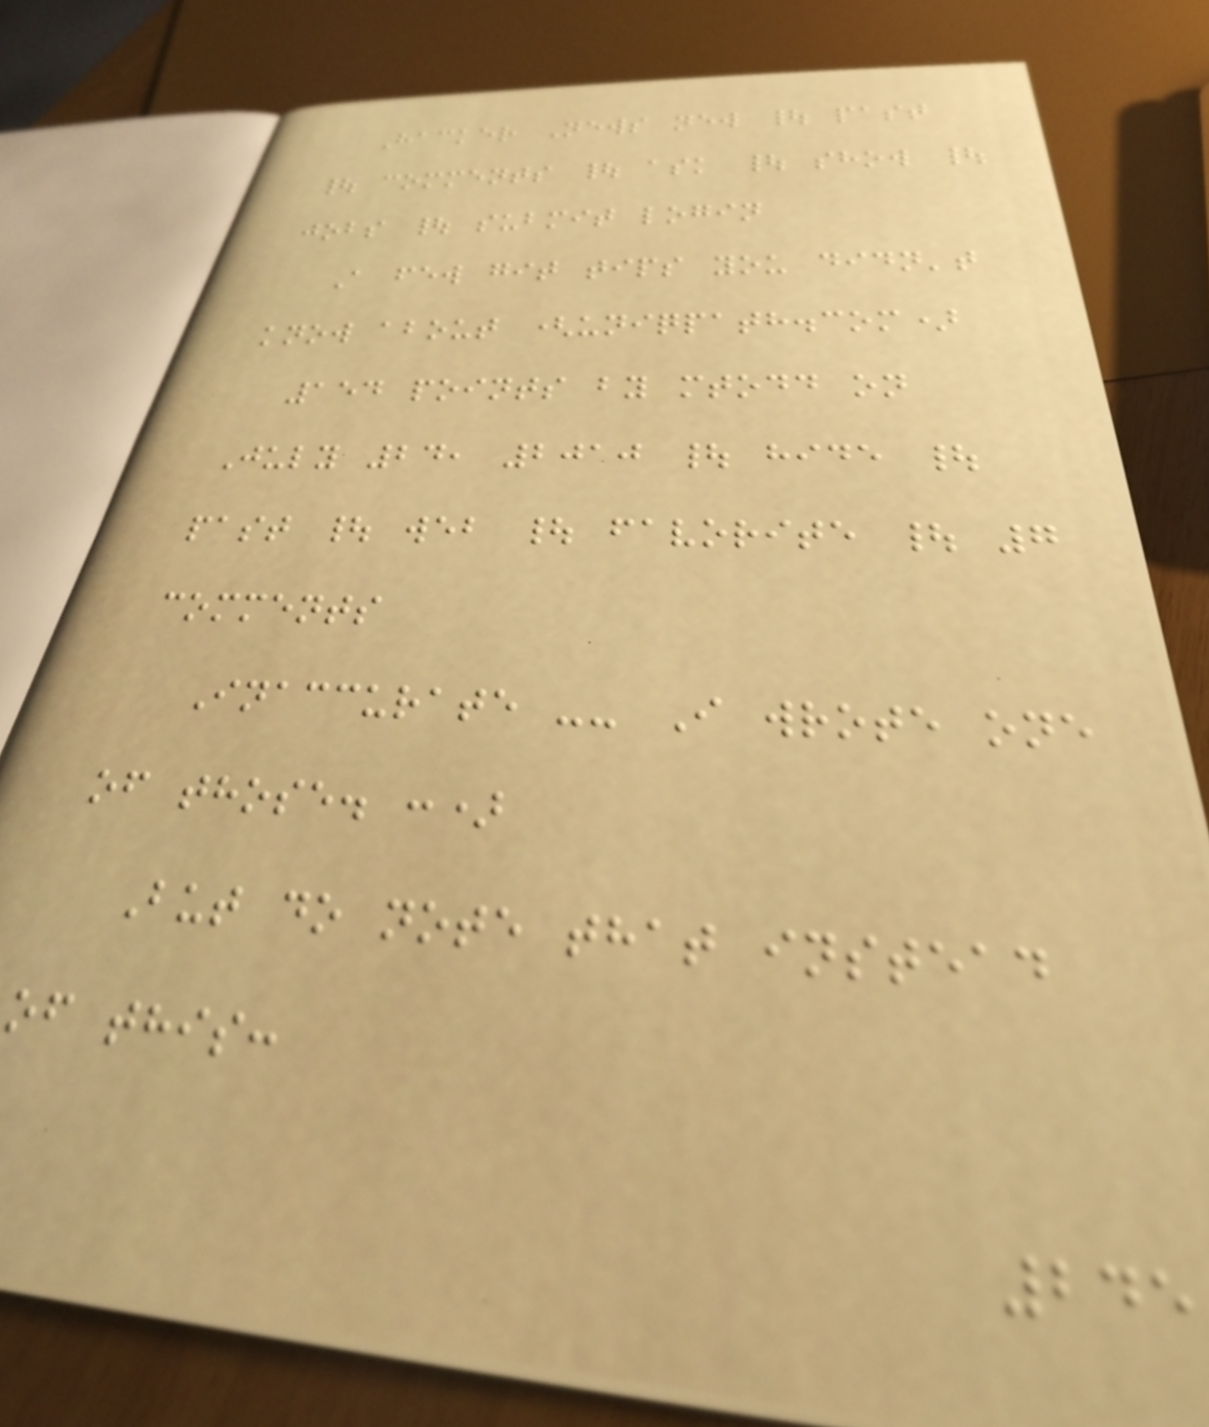Hacker News new | past
| comments | ask | show |
jobs | submit login
A few git tips you didn't
know about (uniqpath.com)
154 points by mtodd on
July 24, 2010 | hide |
past | web | favorite | 7
comments
Inaccurate -- I wrote one
of those. :)
But do note that instead
of this:
245
